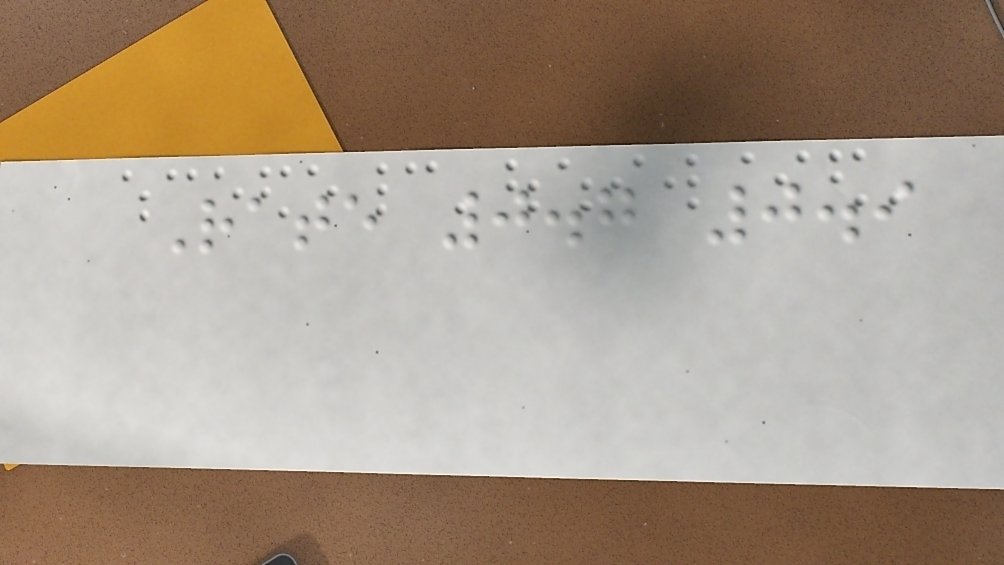Rate 0.7 0.9
